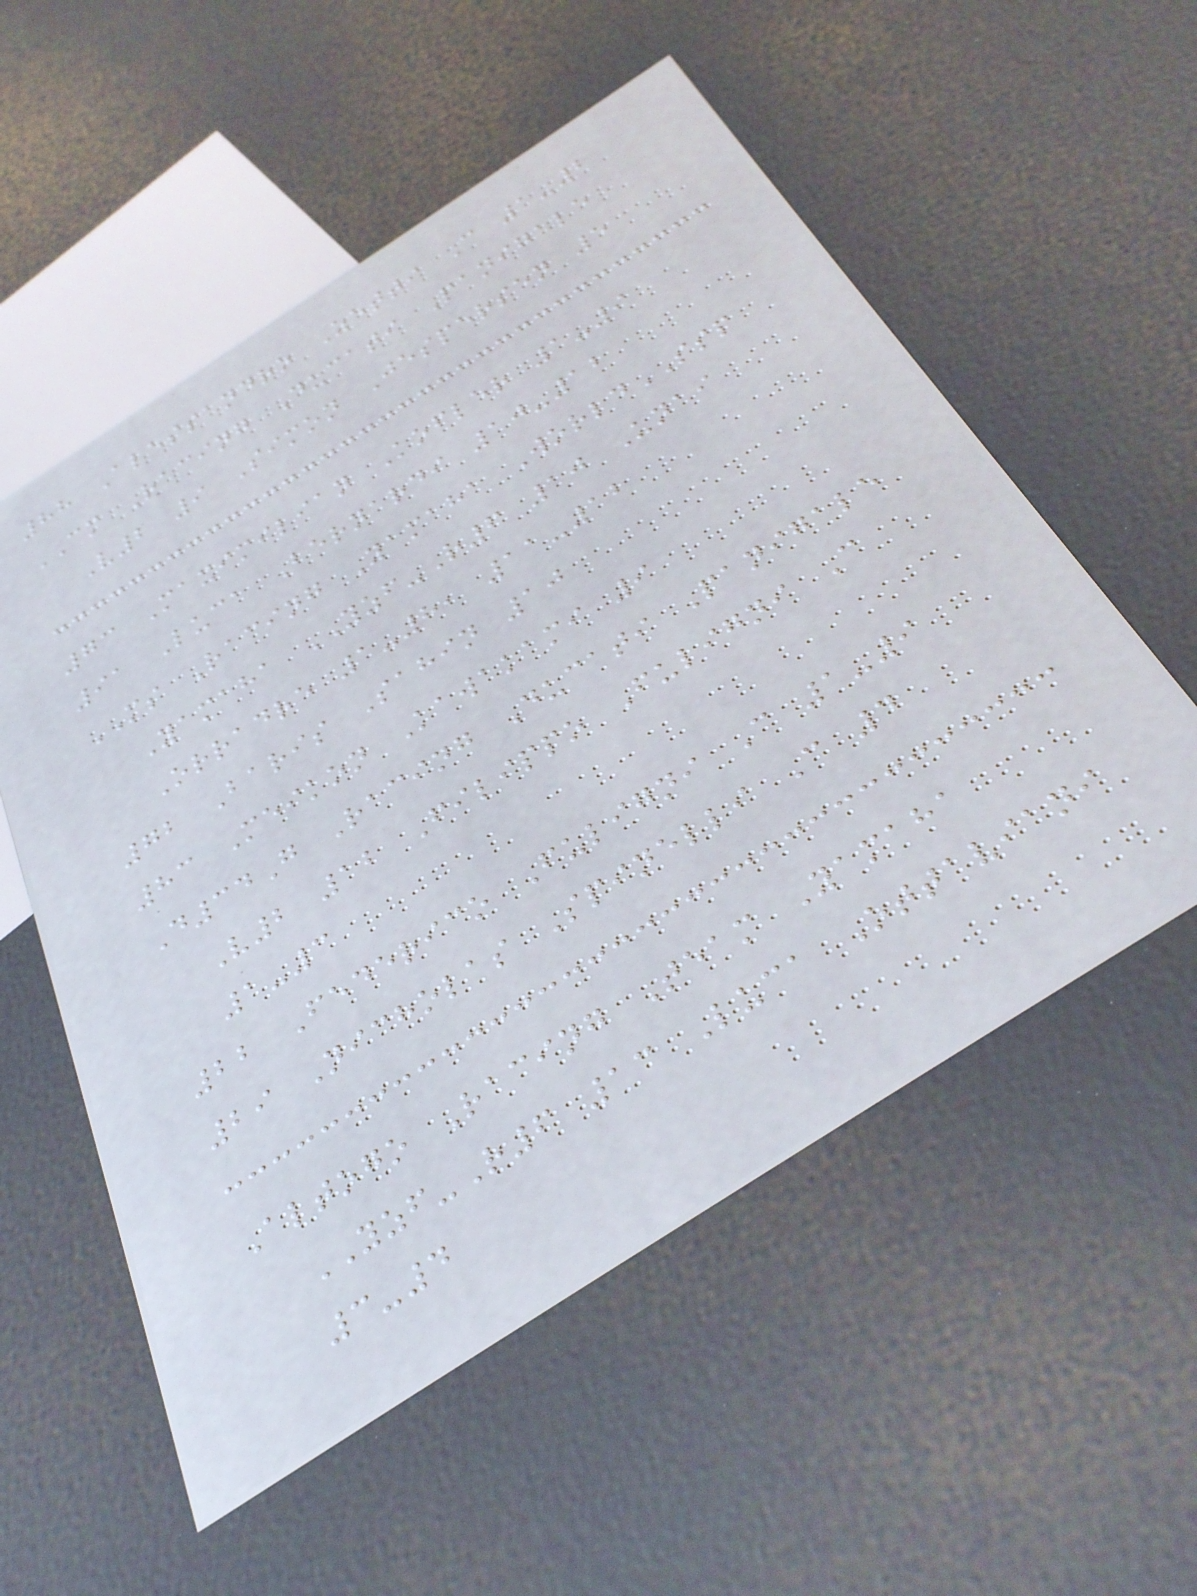88 Alessandro Zetti C 1-2
CM Racing Ducati Panigale
V2 9 Simon Jespersen 5
73 Maximilian Kofler 1-9
91 Luca Bernardi 10-12
MS Racing Yamaha WorldSSP
Yamaha YZF-R6 10 Unai
Orradre 1-8, 11-12
72 Baris Sahin 10
83 Meikon Kawakami 9
D34G Racing Ducati Panigale
V2 12 Filippo Fuligni C
1-3
22 Federico Fuligni C 1-9
29 Nicholas Spinelli C 4
Altogo Racing Team Yamaha
YZF-R6 13 Luca Ottaviani
3-4
